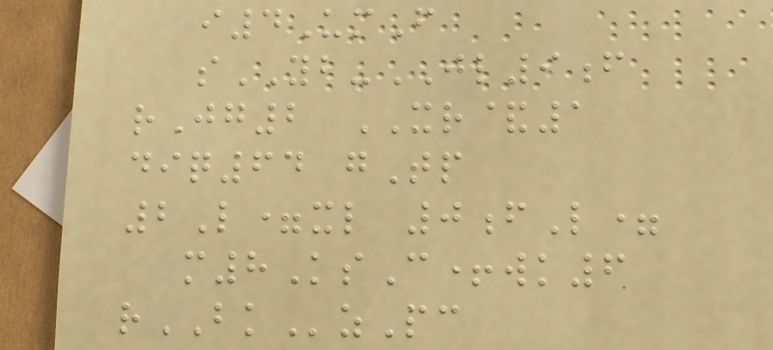i4UmF
sYB-JL9f
rJg2 XR&1
diq64 gTp
2L=xl 0fL=
m8KsC+wk6
rBKzPc
